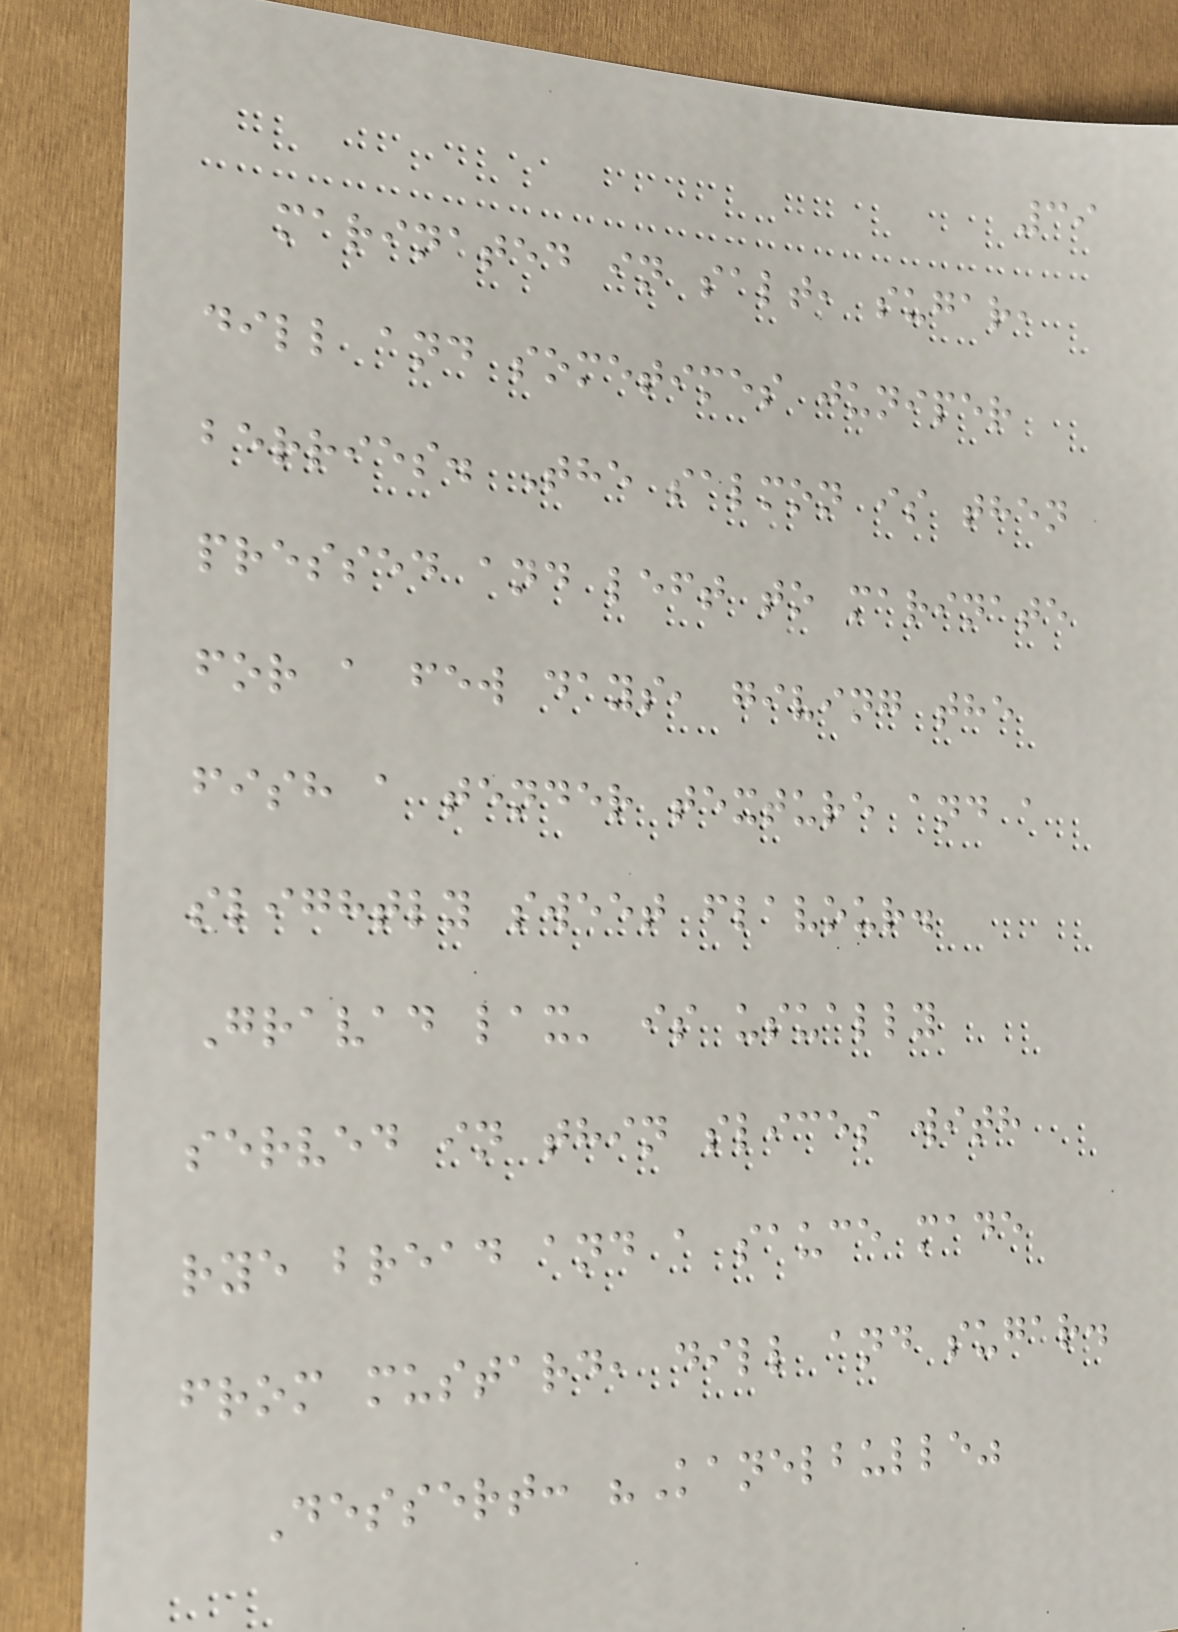39
marinated in salt, sugar,
dill and sometimes juniper
berries. The salmon is then
pressed and left to marinate
for a few days, giving the
fish a tender texture and a
slightly sweet flavour.
Gravad lax' is usually
served in thin slices with
rye bread and a sauce made
from mustard, dill and sugar.
Dessert: "Kanelbulle"
